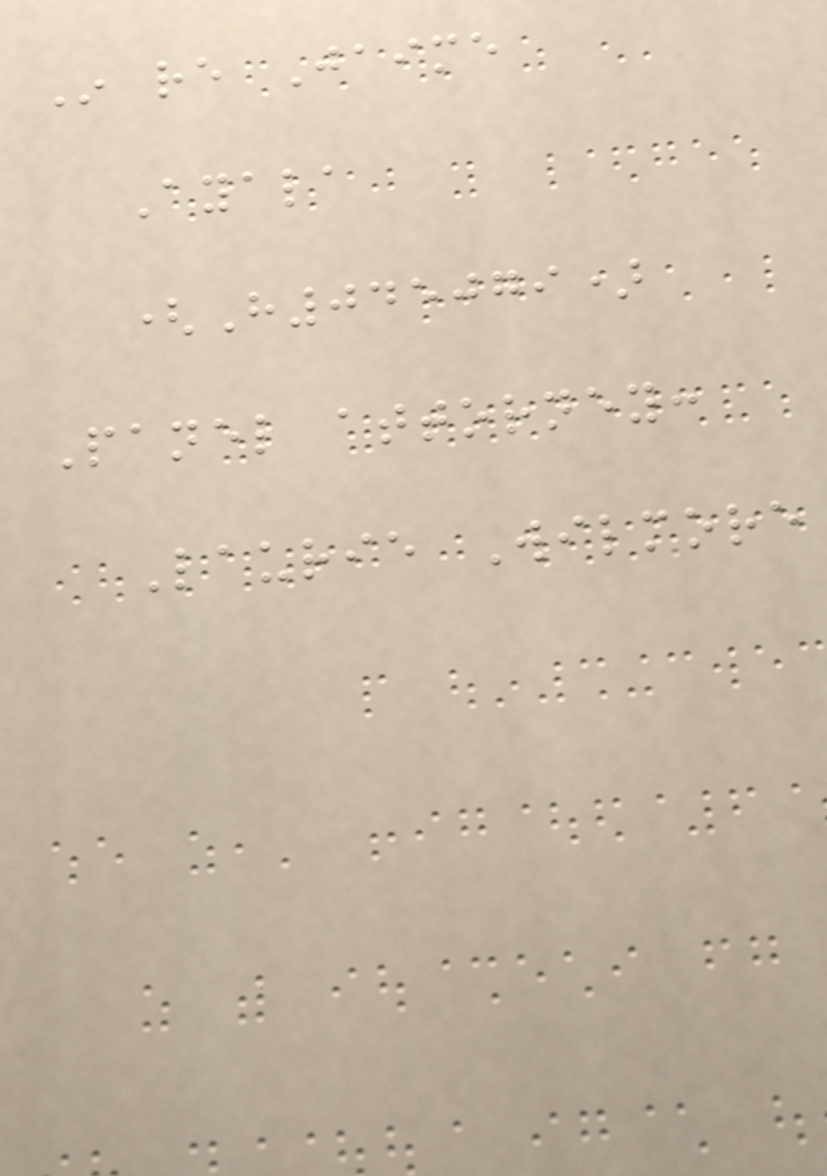In re Jaime
Ayala
(H045079)
Panel attorney:
Laurie Wilmore
